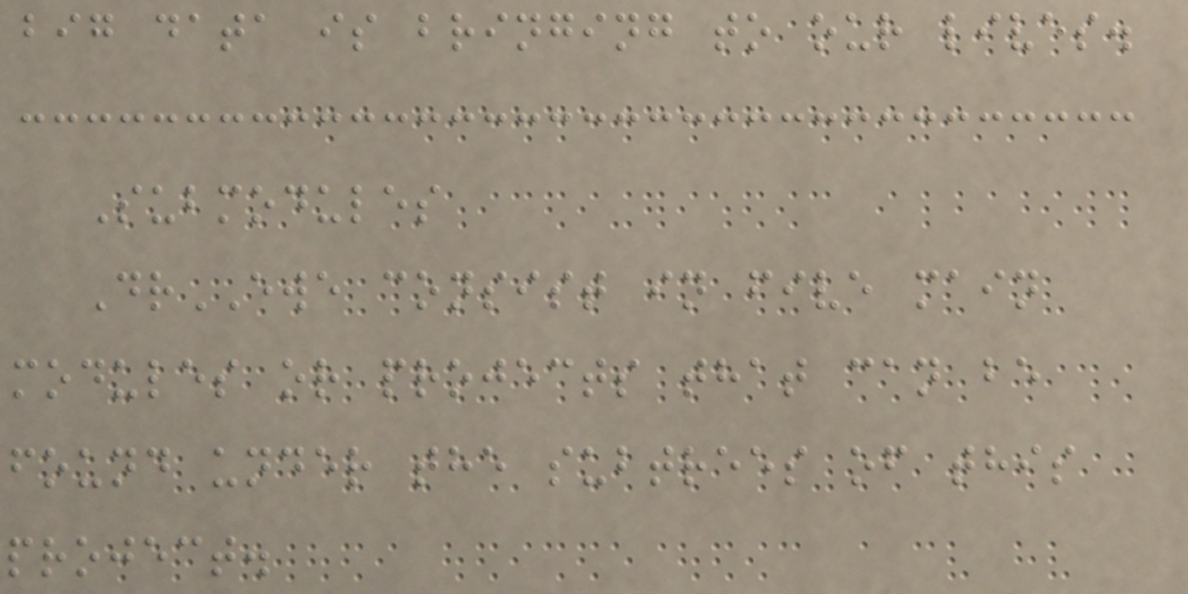big data is bringing to our lives.
Submodules
DrEWE consist in five main
modules or projects that can be
found under the subtrees of this
project.
